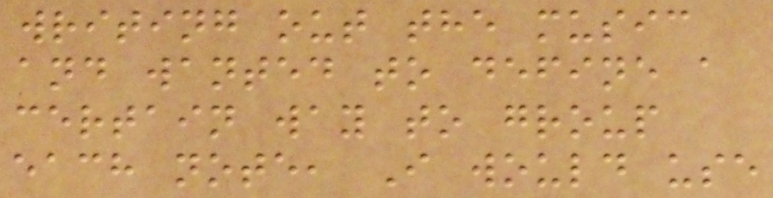writing out the music
and wanted to define a
certain way to group
each note, I would use
